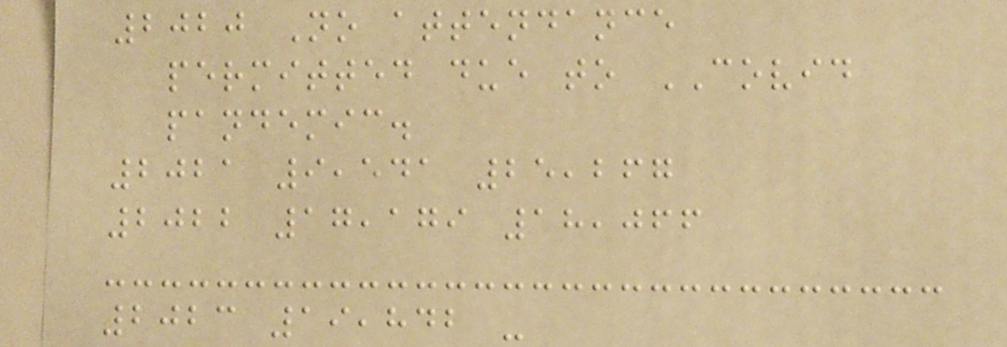2020 No attendance
permitted due to COVID
pandemic.
2021 9,541 25,267
2022 17,179 18,066
2023 19,842 -
